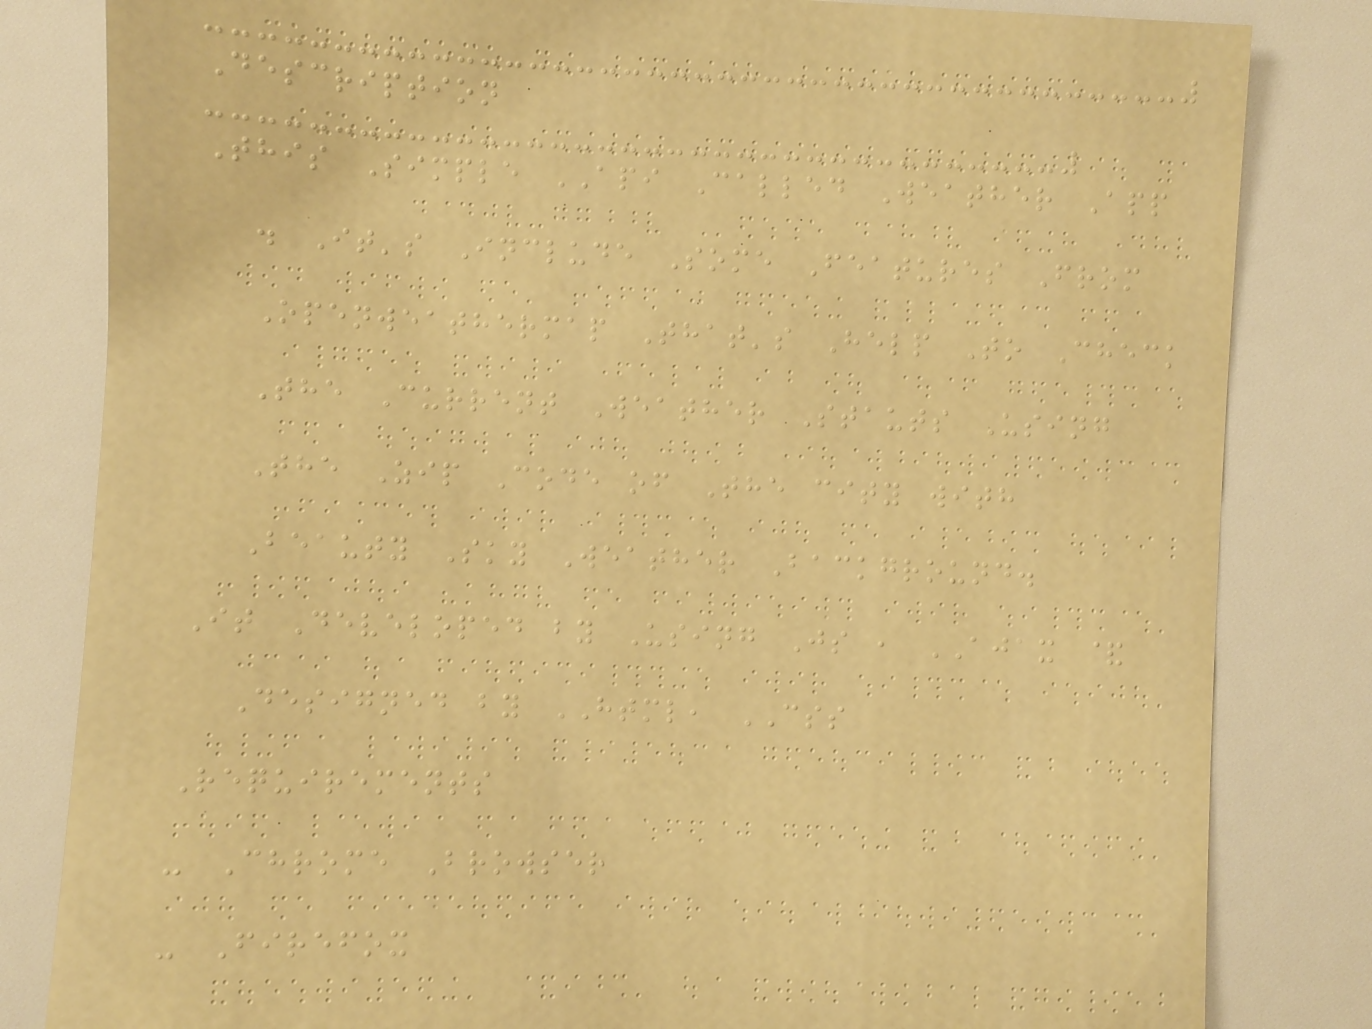Description
This Simple API Called Weather App
. It's Include Some Features From
Openweathermap That's Help To Check
The Current Weather Stauts Using
The Zip Code of The city with
Beauty Sky Weather Background.
It Developed by Using Js , AJAX &
Designed by HTML, CSS
Requirements
- Chrome Browser
- Firefox
